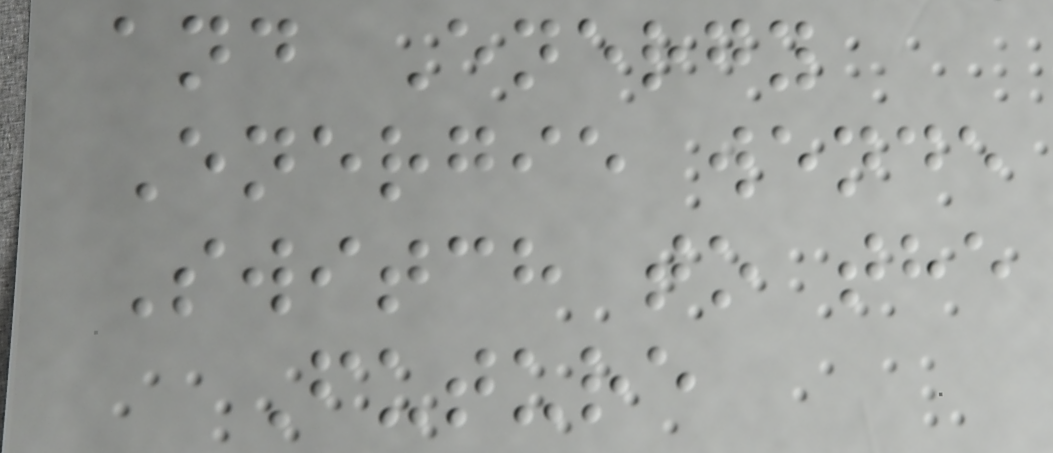and Energy
Energie wende
Switch to the
Future
